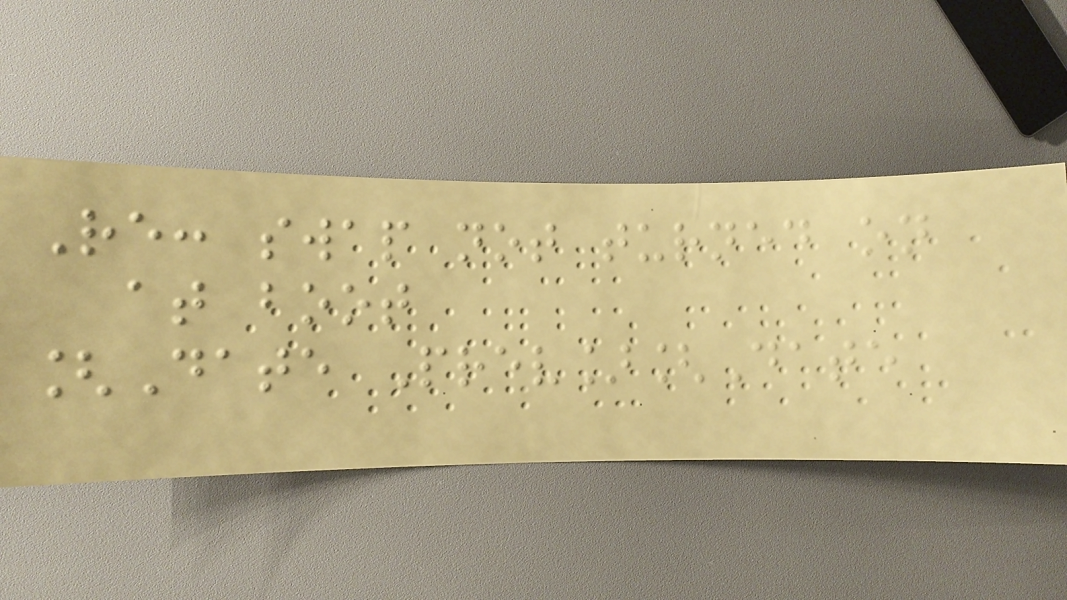Re: swap not turned on
at boot
[Date Prev][Date
